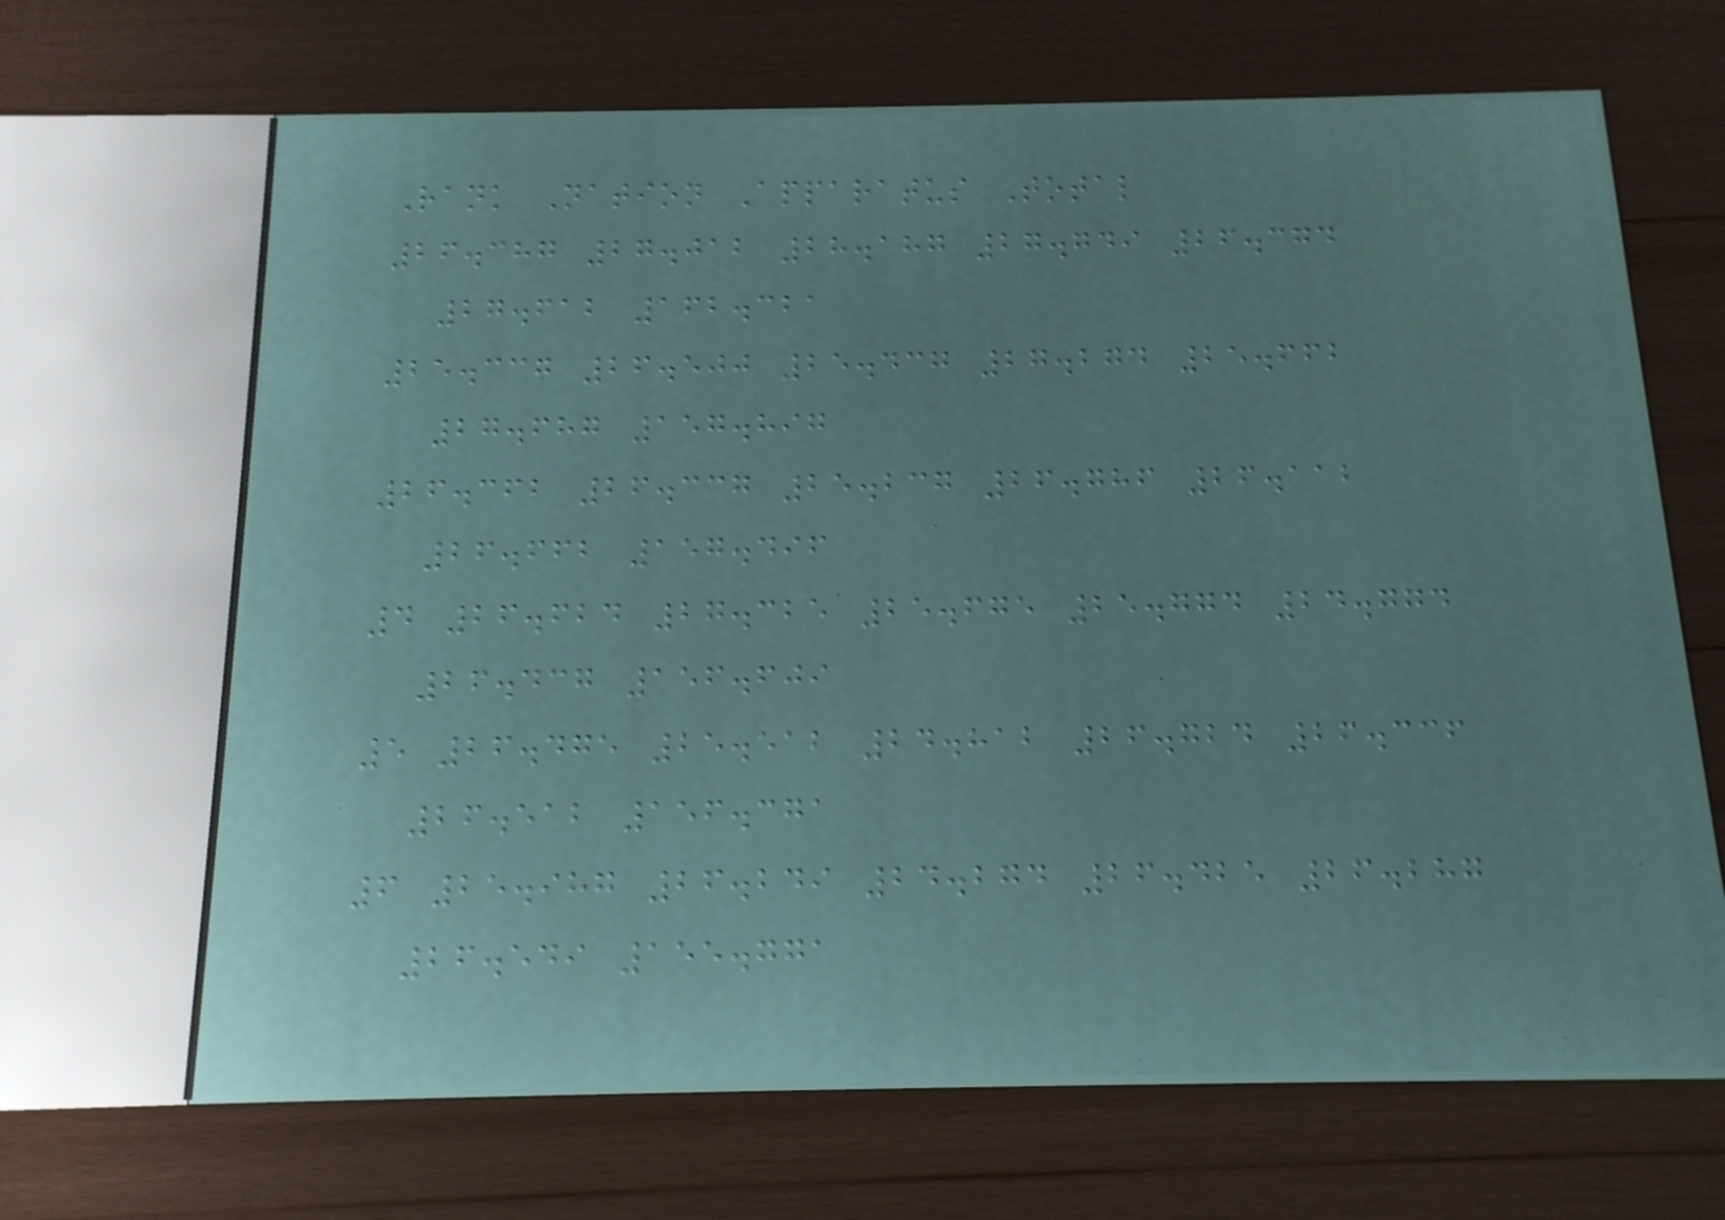Rank Nation Apparatus Total
26.387 27.012 28.187 27.749 26.374
27.612 162.321
25.337 26.500 25.437 27.274 25.662
27.687 157.897
26.362 26.337 25.237 26.786 26.112
26.662 157.496
4 26.624 27.325 25.675 25.774 24.774
26.437 156.609
5 26.475 25.512 24.812 26.724 26.336
26.512 156.371
6 25.987 26.249 24.274 26.425 26.287
26.549 155.771
